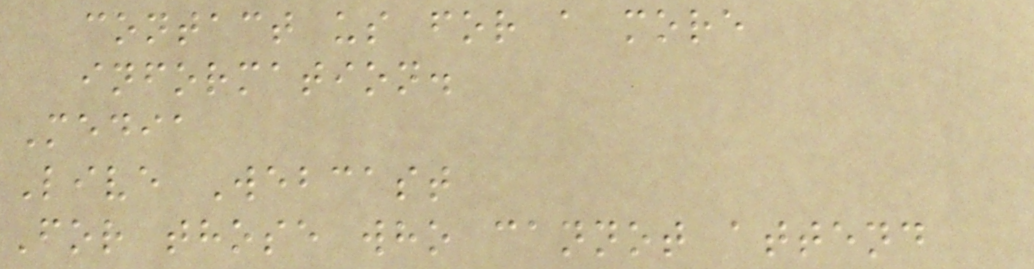contact us for a more
information.
Media
Live Webcast
For those who cannot attend
